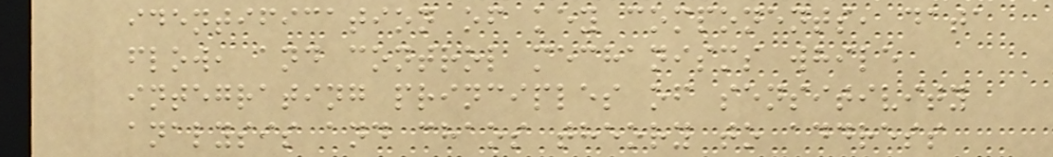identification of key components, data
flow, and control mechanisms while
integrating principles of sensitivity
analysis and chaos theory to address
